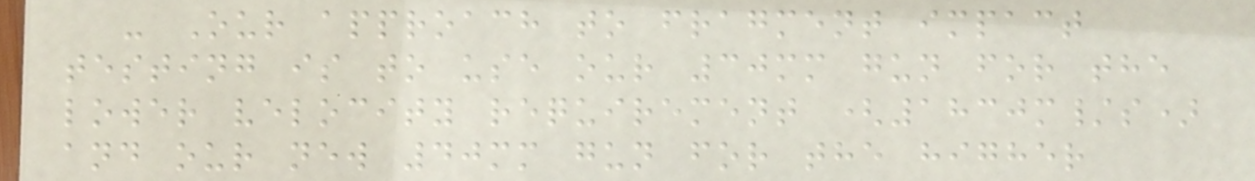- Our approach to fragment impact
testing is to use our 30mm gun for the
lower velocity requirement (1830m/s)
and our new 40mm gun for the higher
